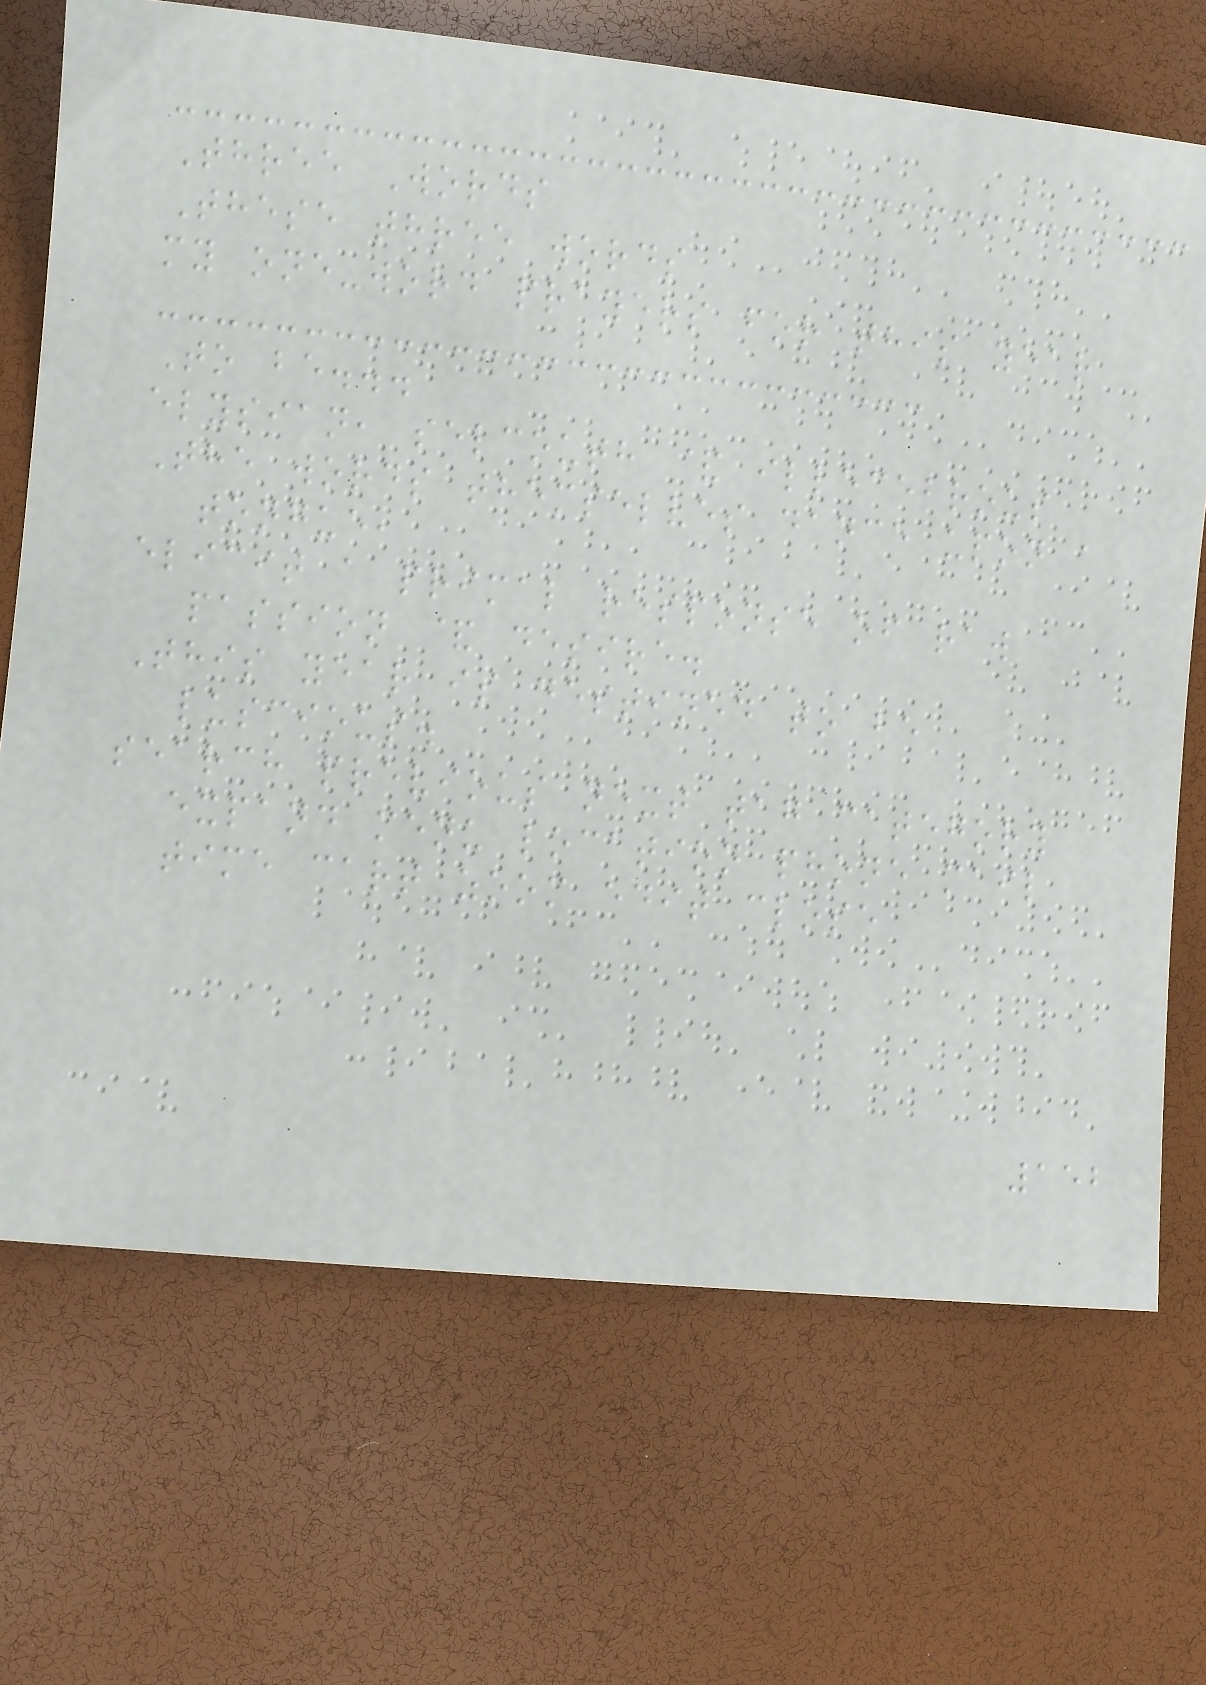Three Words
These three words
my one-word prayers for this year
To be...
elysian, selcouth & illecebrous
The words themselves dance upon a
tongue,
elicit a primal response of raw
passion & desire.
This year is destined to be
luscious.
search previous next tag category
expand menu location phone mail
time cart zoom edit close
152
